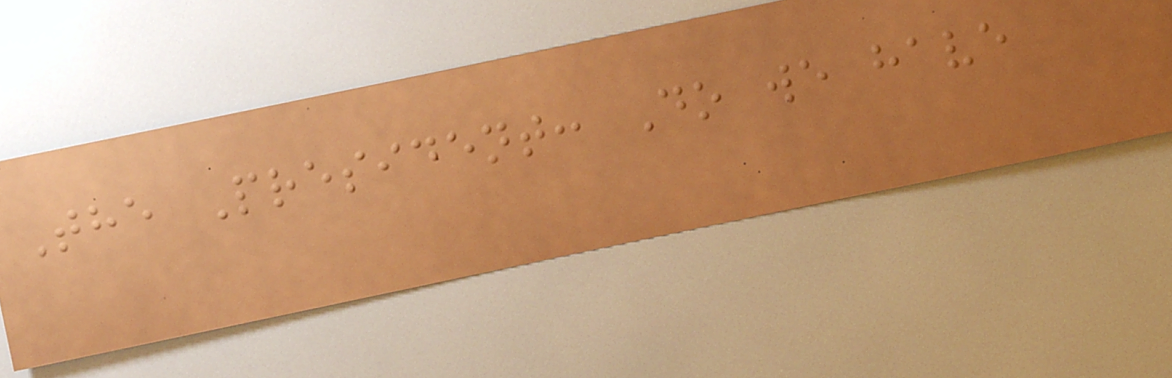The President: Do we have
